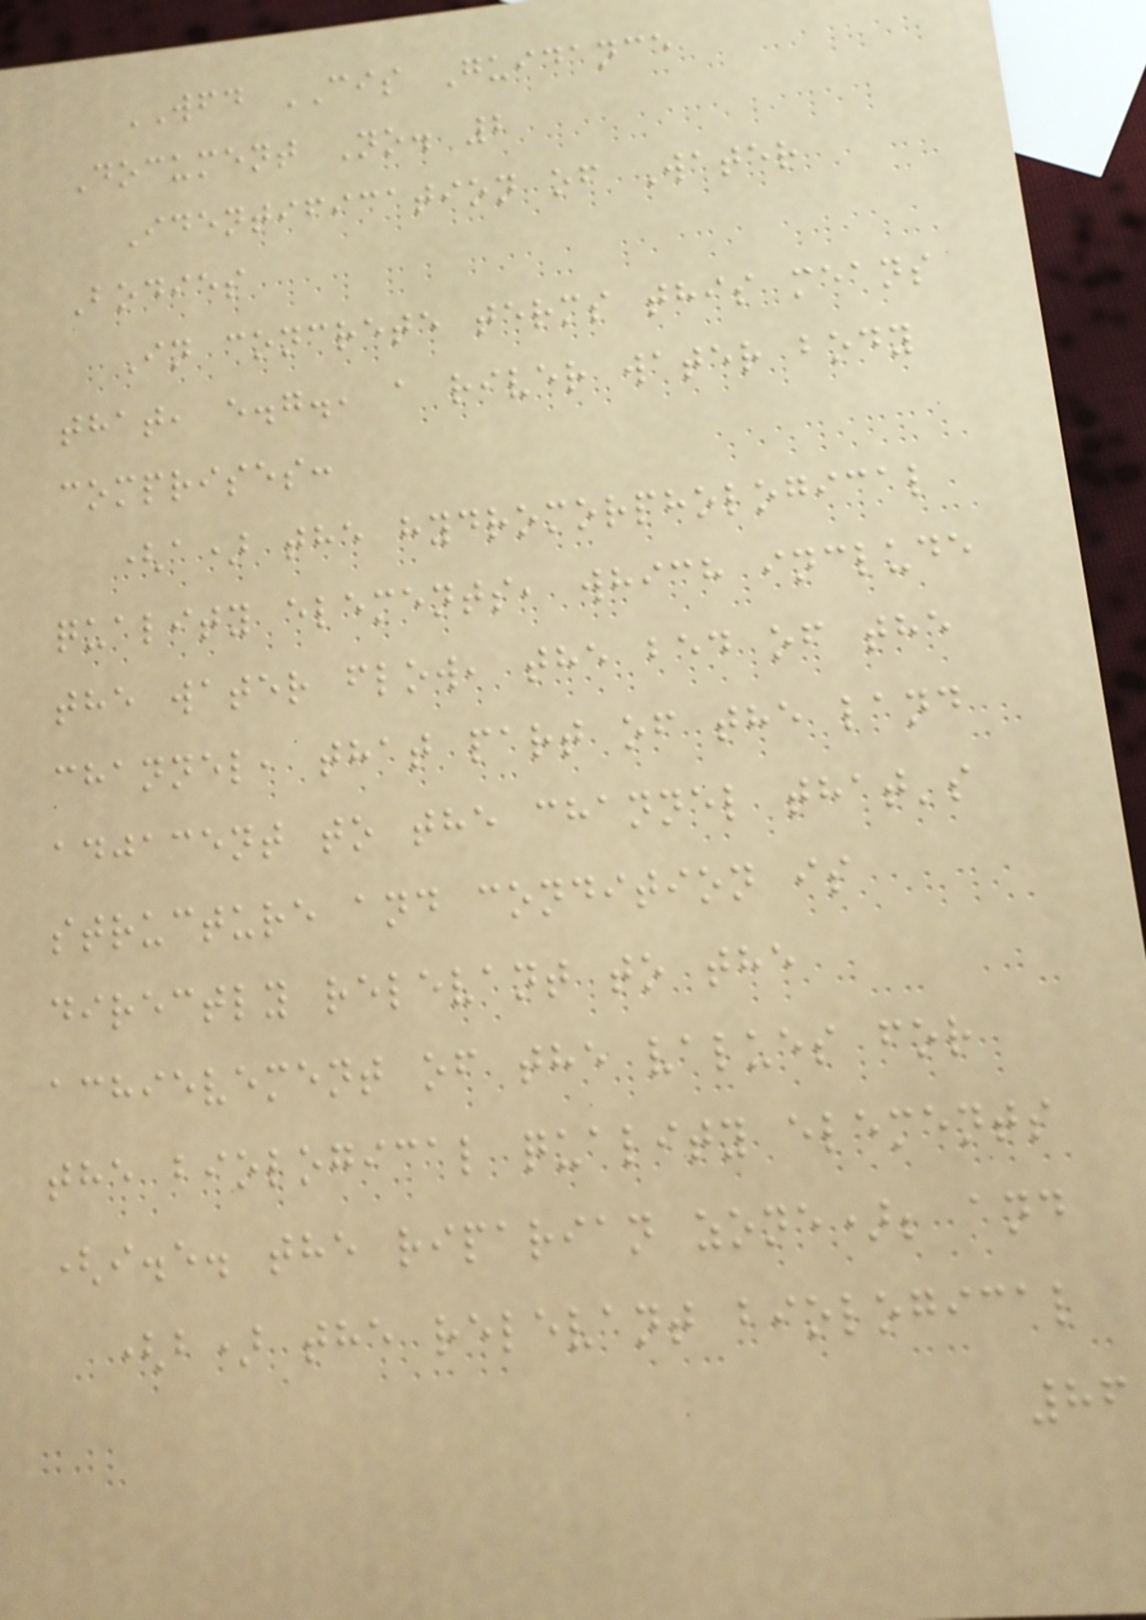WFD CIS Guidance
Document No. 2
Identification of Water
Bodies
In concrete terms this means
that, e.g., a river water body
comprises:
(a) the hydromorphological
quality elements, which include
the water flow, the bed of the
channel, that part of the land
adjacent to the channel that's
structure and condition is
directly relevant to the
achievement of the values for
the biological quality elements
(i.e. the riparian zone); and
(b) the relevant biological
86
